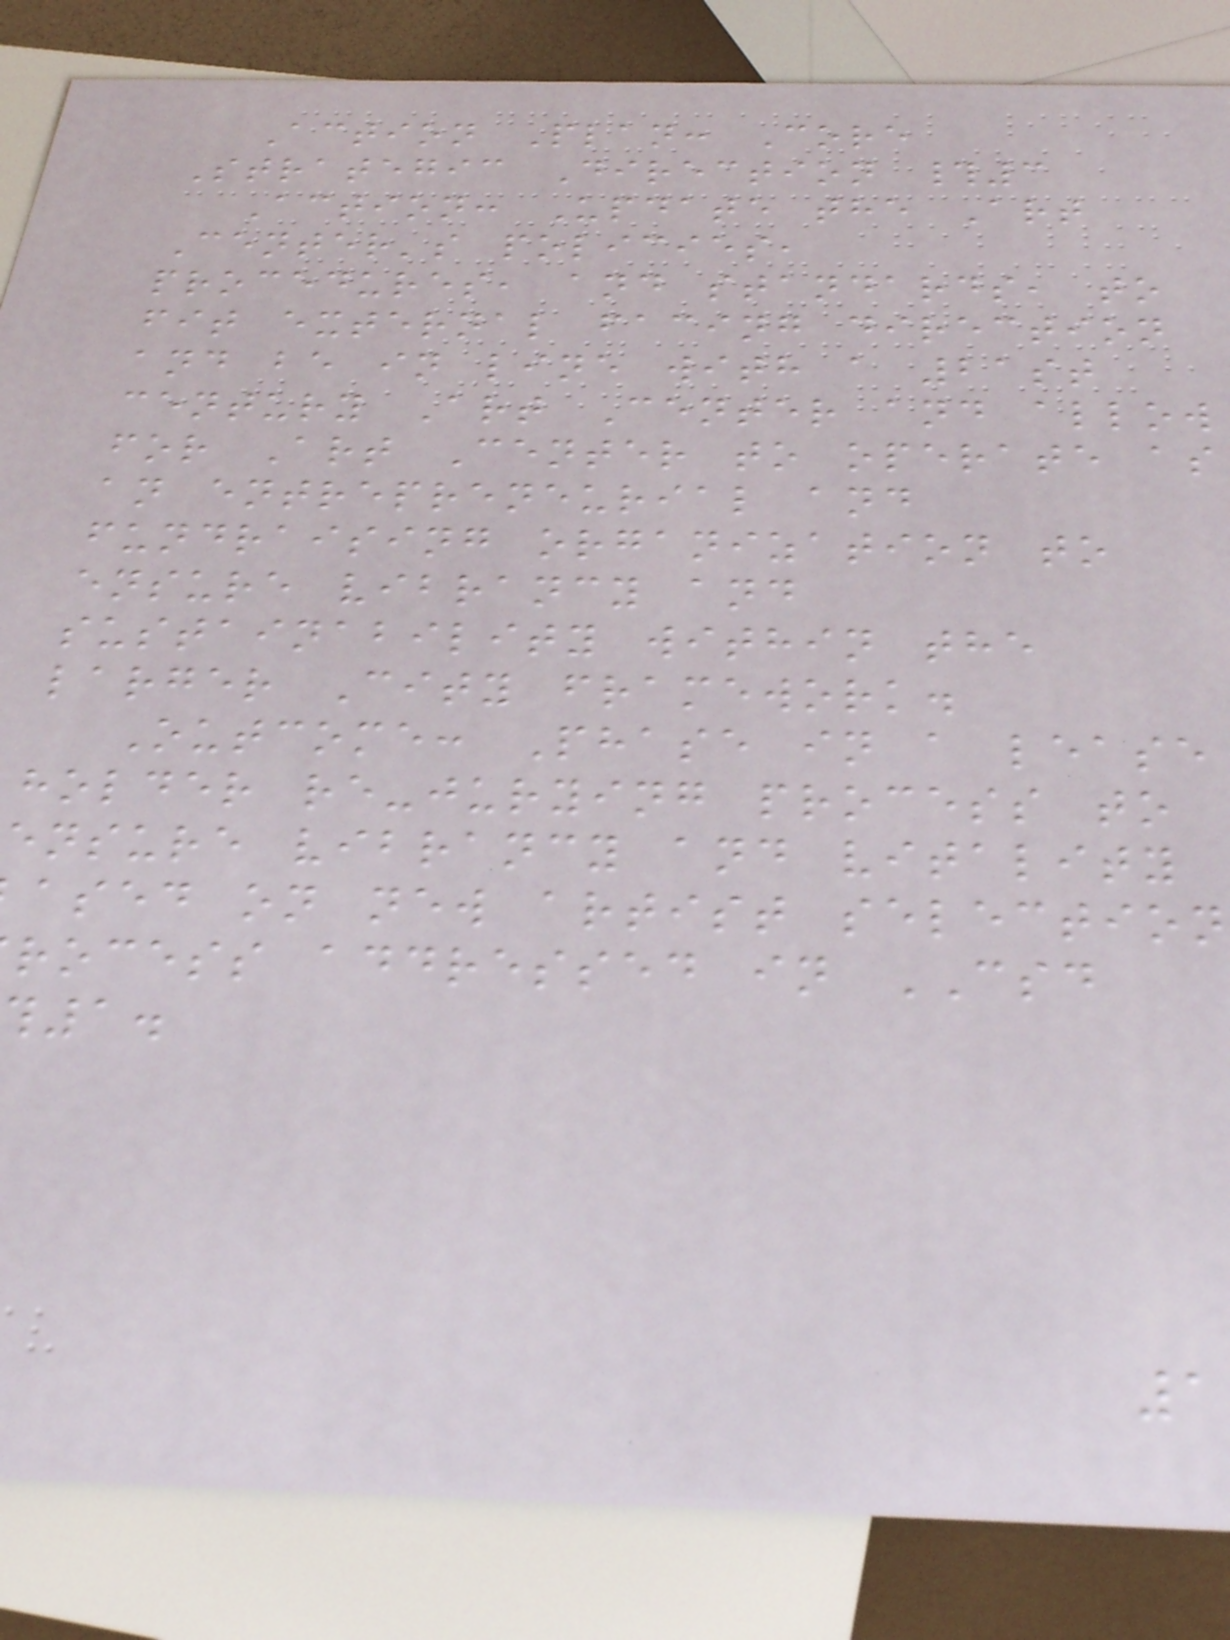Action Plan: Core
Strategic Direction #3
Action: Update the Art
Center's policies,
procedures, and standards, to
fit external facing direction
and be in line with a 21st
century Art Center and allow
for Art Center to operate as
an entrepreneurial and
fundraising organization to
ensure vibrancy and
sustainability within the
larger City framework.
Outcome: Phase in a lease
holder re-jurying process to
ensure vibrancy and vitality
ased on new artist selection
rocess addressed in CSD
